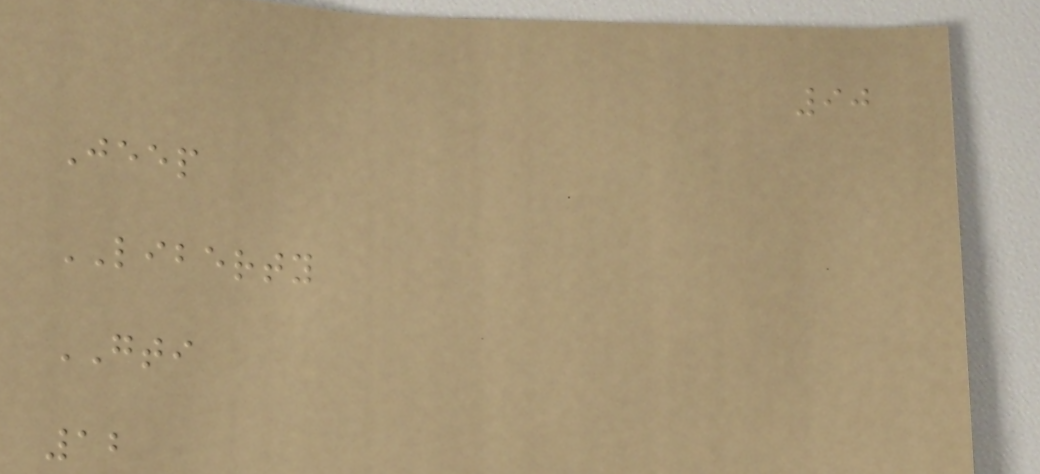90
Jeep
LIBERTY
GTI
12
